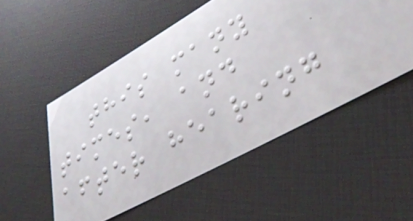this many
times, and
after hearing
